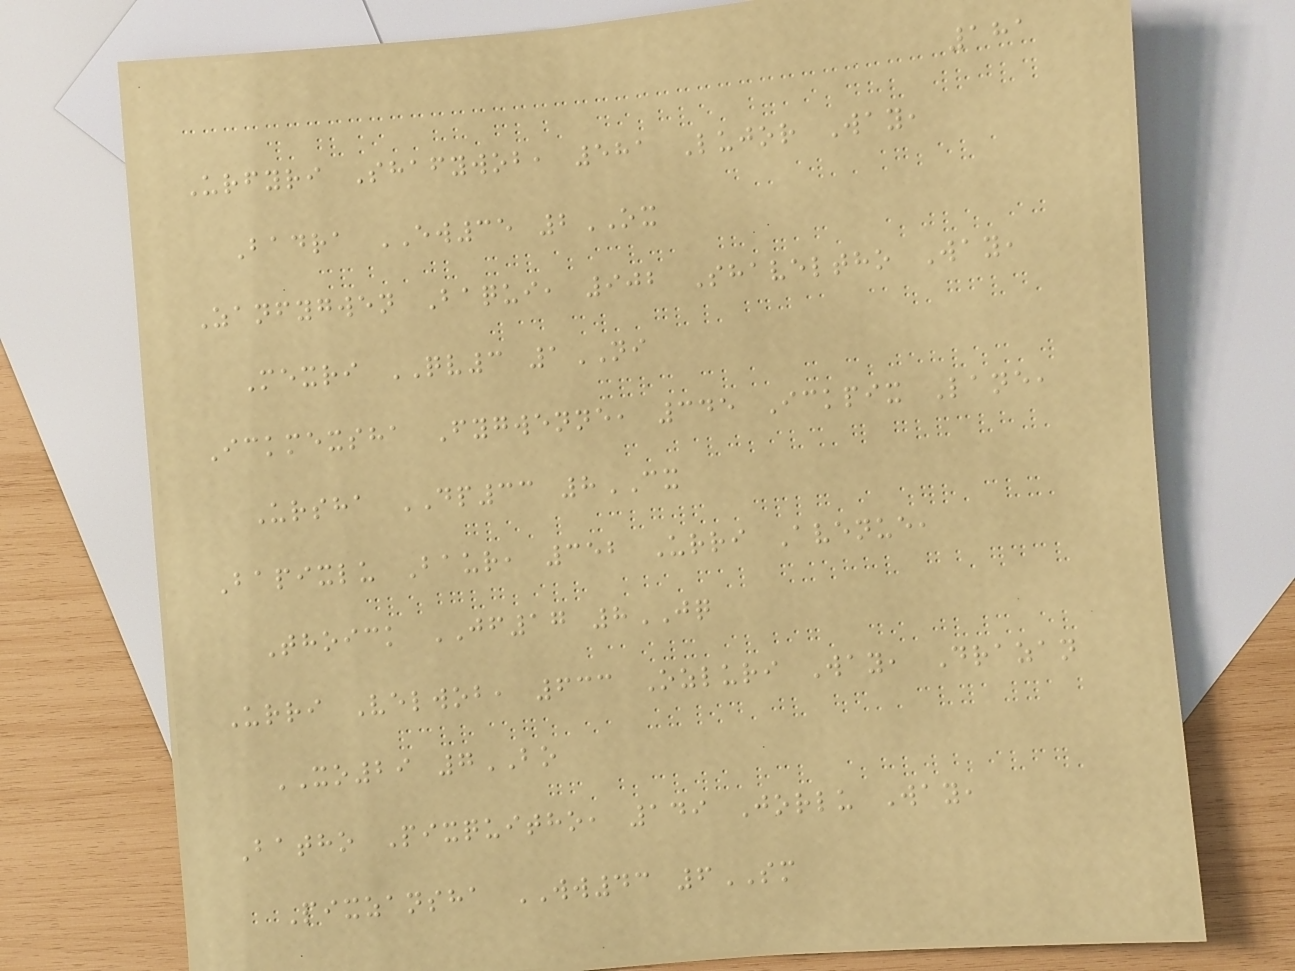181
Urfyri Shafywob, 581 Lujor Way,
Badra EW35 2OX
Zanfygwen Baqui, 902 Shaveltho Way,
Mexri QV3 1NI
Ickmexsha Fygwenne, 345 Ickpix Lane,
Ursha DP33 8CX
Bapixlu Baur, 352 Urri Avenue,
Thoick JF17 8JQ
Urri Velwob, 633 Ozluri Way, Drazan
XO29 7BO
Batho Pixquitho, 149 Jorlu Way,
Pixzansha WW43 6SM
